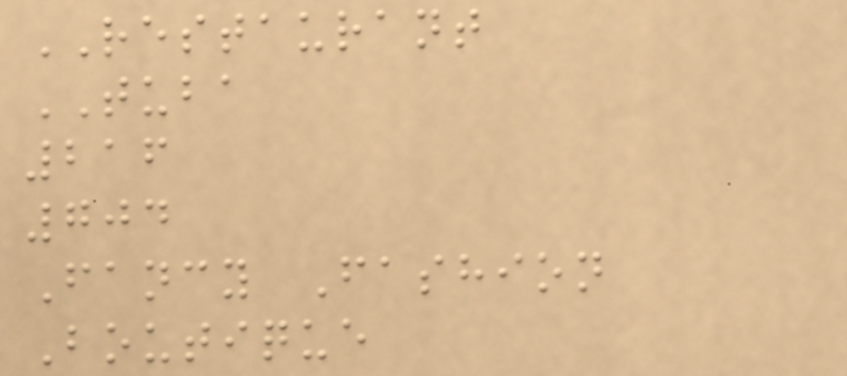RESTAURANT
TUBA
216
704
Fancy Fashion
Boutique
